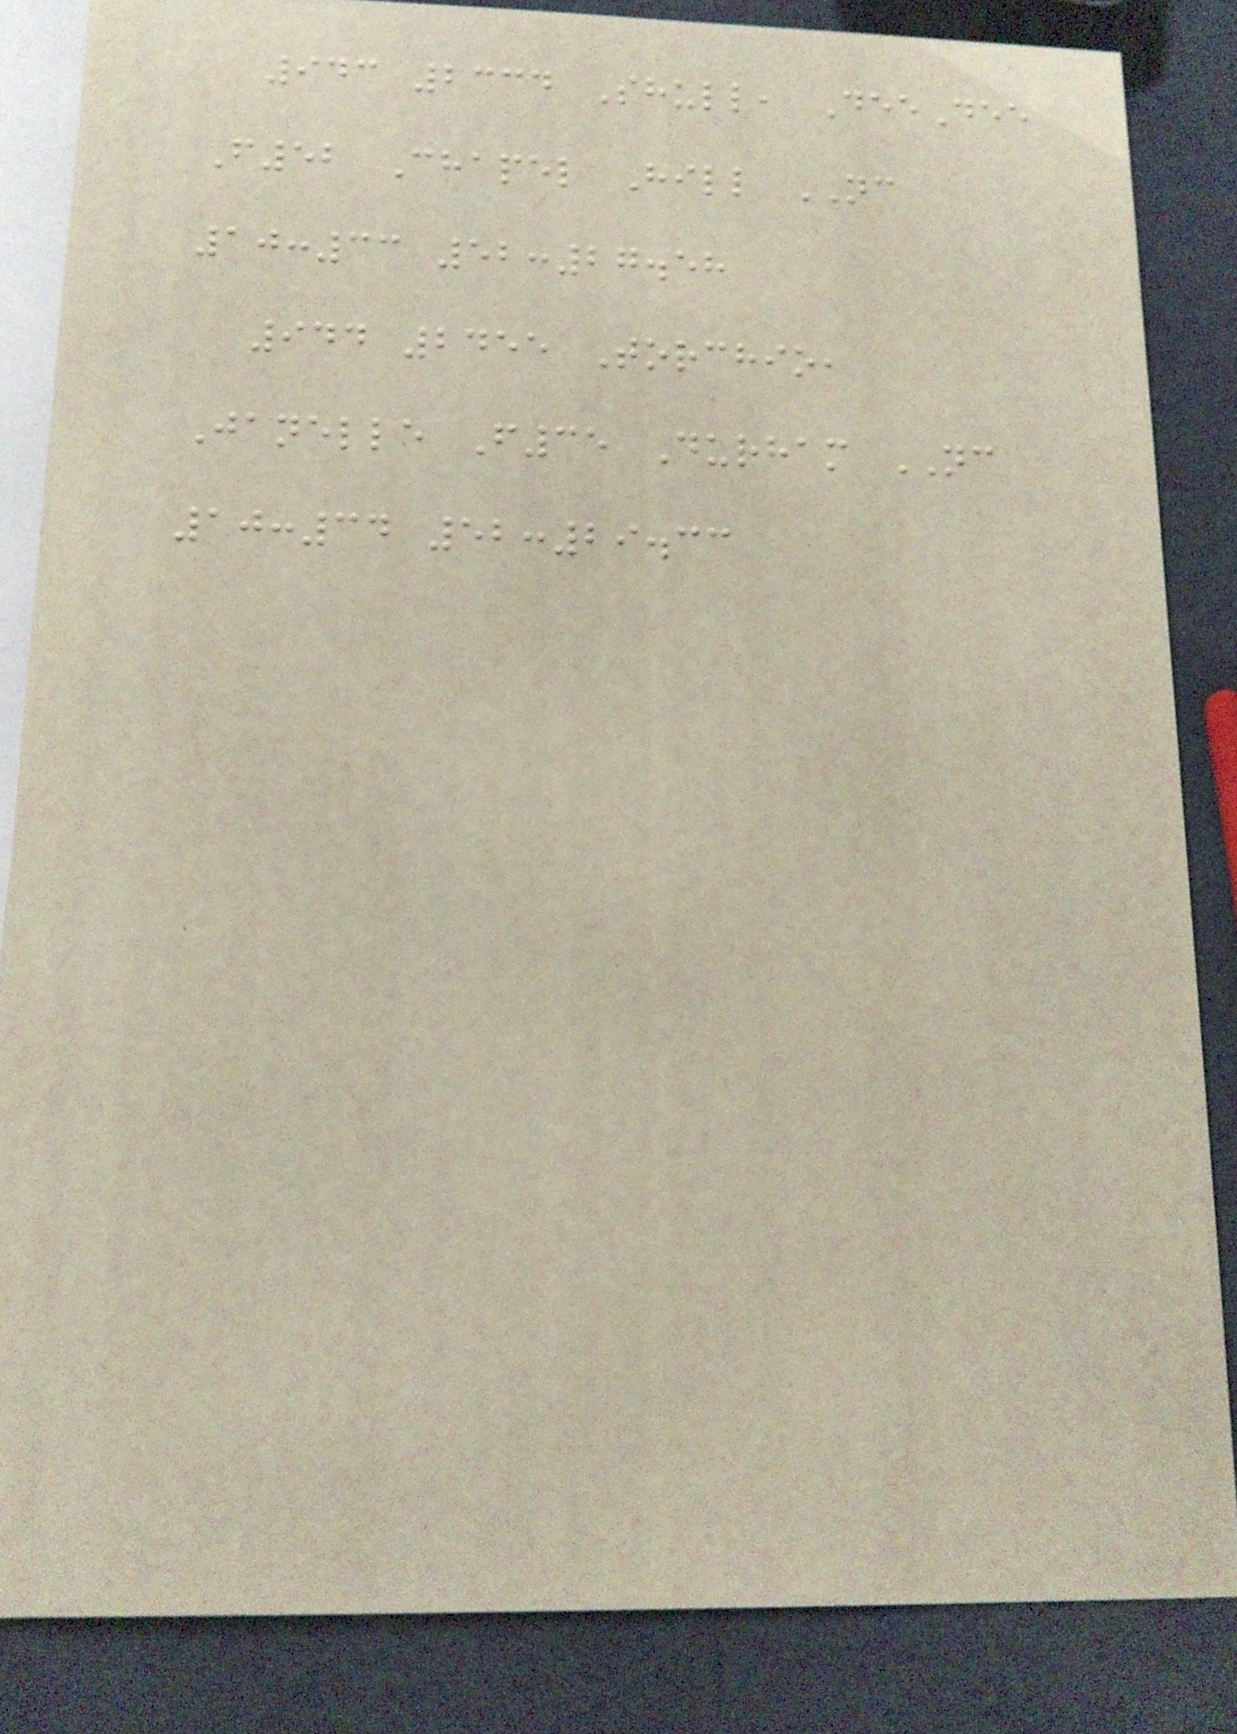943 2334 Shull, DeeDee
F52 Chapel Hill NC
10:33 52:27.58
944 2455 Torchio,
Janelle F35 Durham NC
10:34 52:29.33
